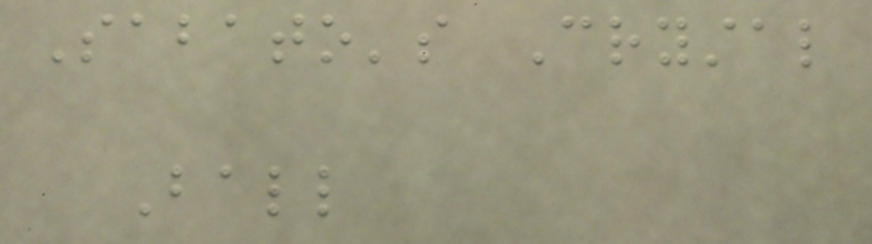Sabato's Crystal
Ball
